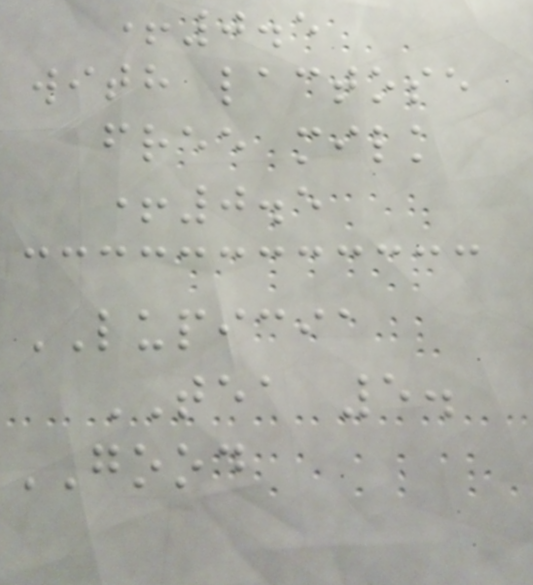+0.5
with lactose
free milk
+0.5
LUPICIA
TEA 5.
GOOD
